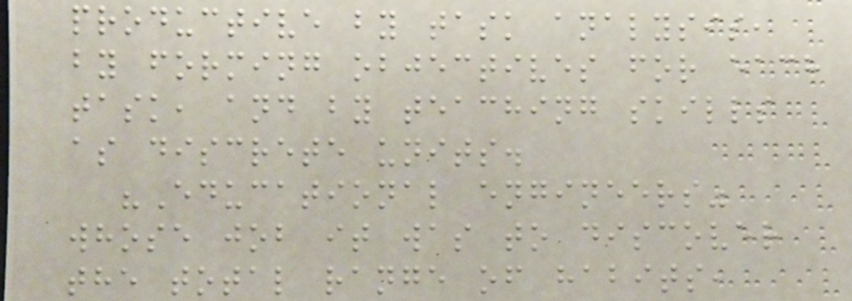productive by task analysis,
by forming objectives for each
task, and by teaching skills
as discrete units.
"Educational engineers"
whose job it was to discover
the total range of habits,
